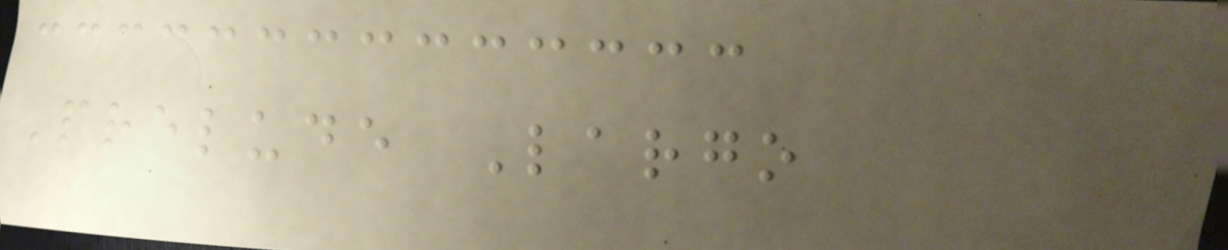Prelude Largo
